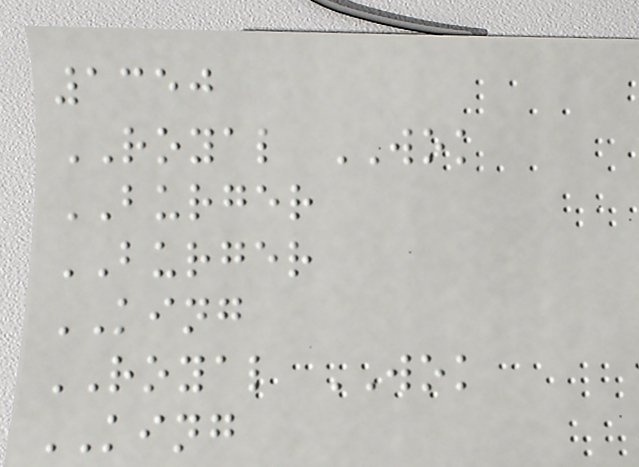1350
ROYAL WOK
BURGER
BURGER
KING
ROYAL WOK
KING
